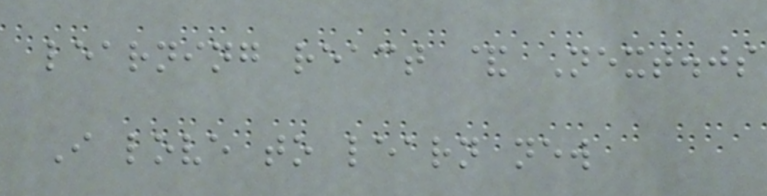learning react & Next.js
I love to learn new
